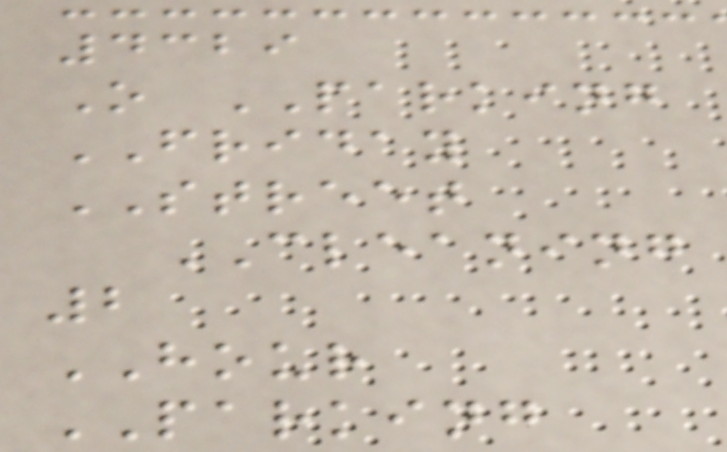4329
O PARKING
FRIDAY
STREET
CLEANING
2
HOUR
PARKING
